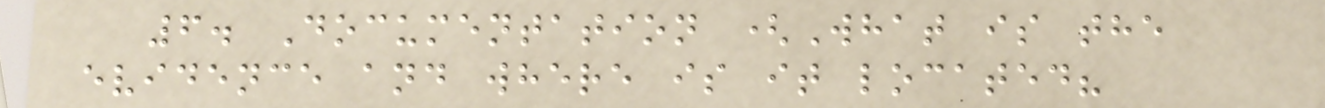6. Documentation (What is the
evidence and where is it located?
